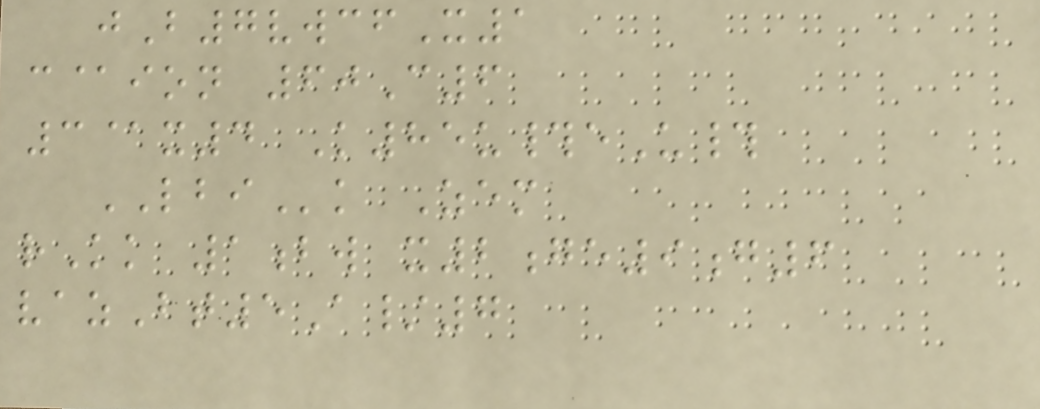jB7vwcfX1
c@ion 60C6
3@x4 K85u#eU#
LBIk Zem
rKk 1bw x2ge9g6
vazBt5A/7
